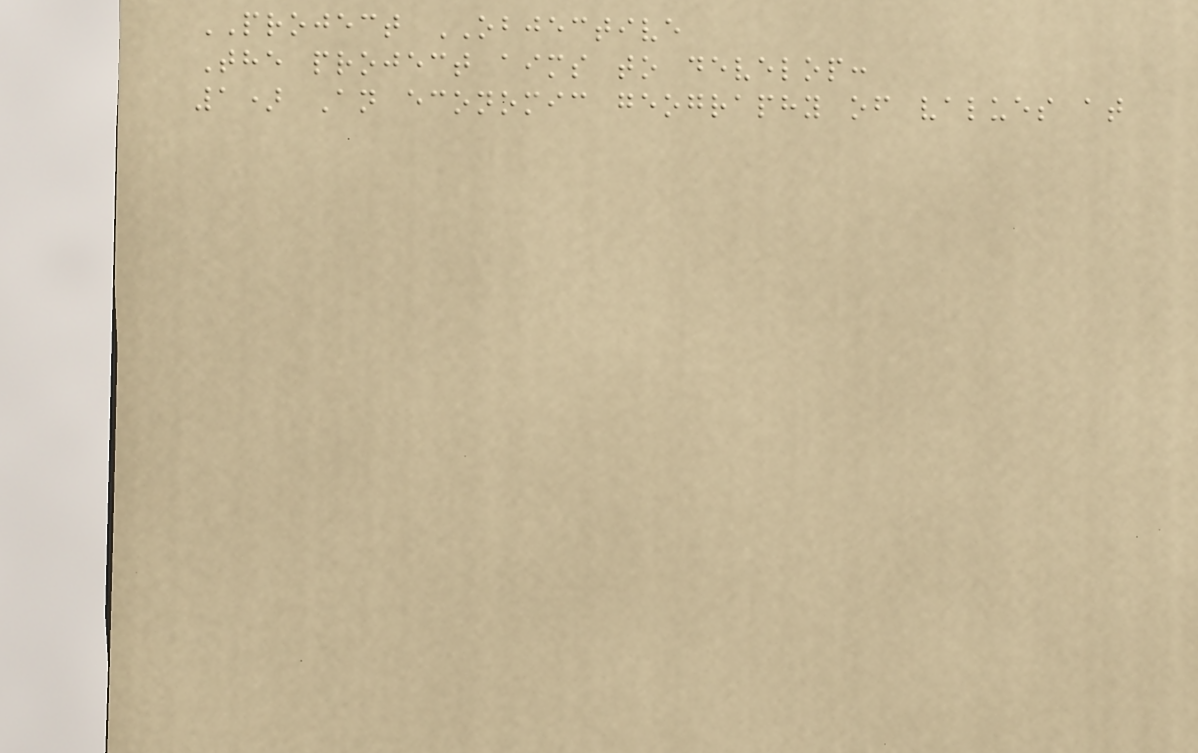PROJECT OBJECTIVE
The project aims to develop:
1) An economic geography of values at
